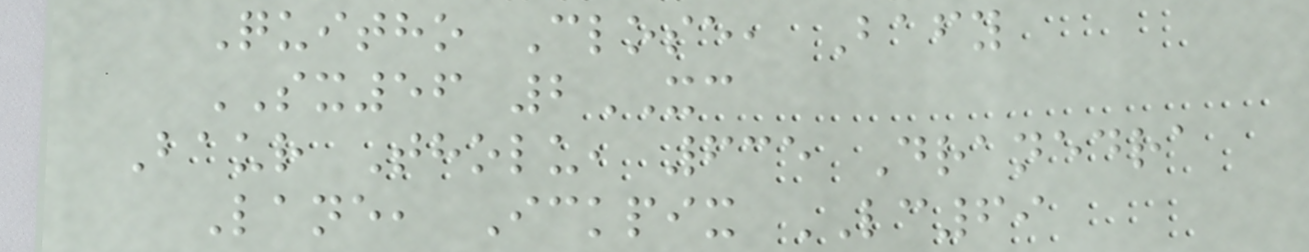Quitho Close, Bafy
SX56 2XC
Baur Tholu, 635 Dranedra
Lane, Ickpix LC69
